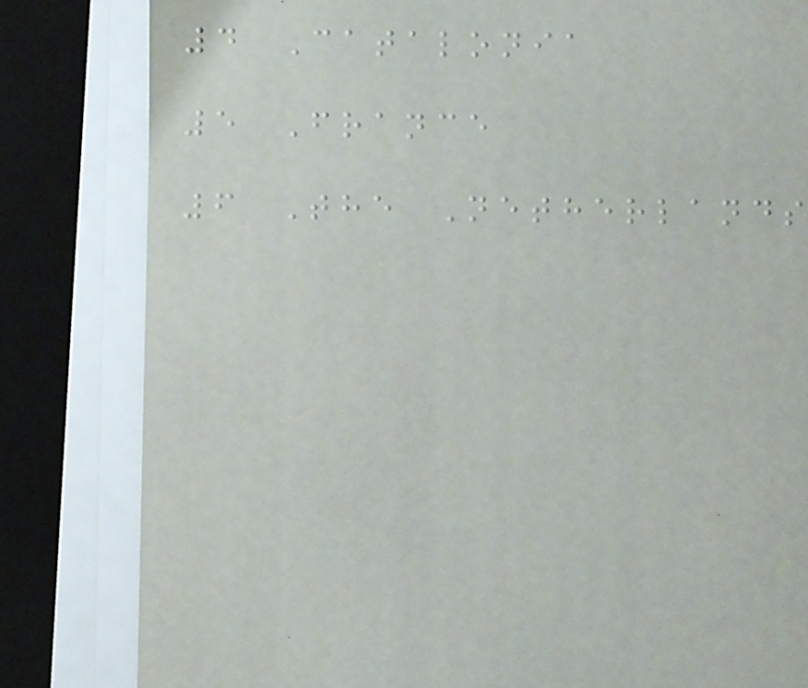4 Catalonia
5 France
6 The Netherlands
